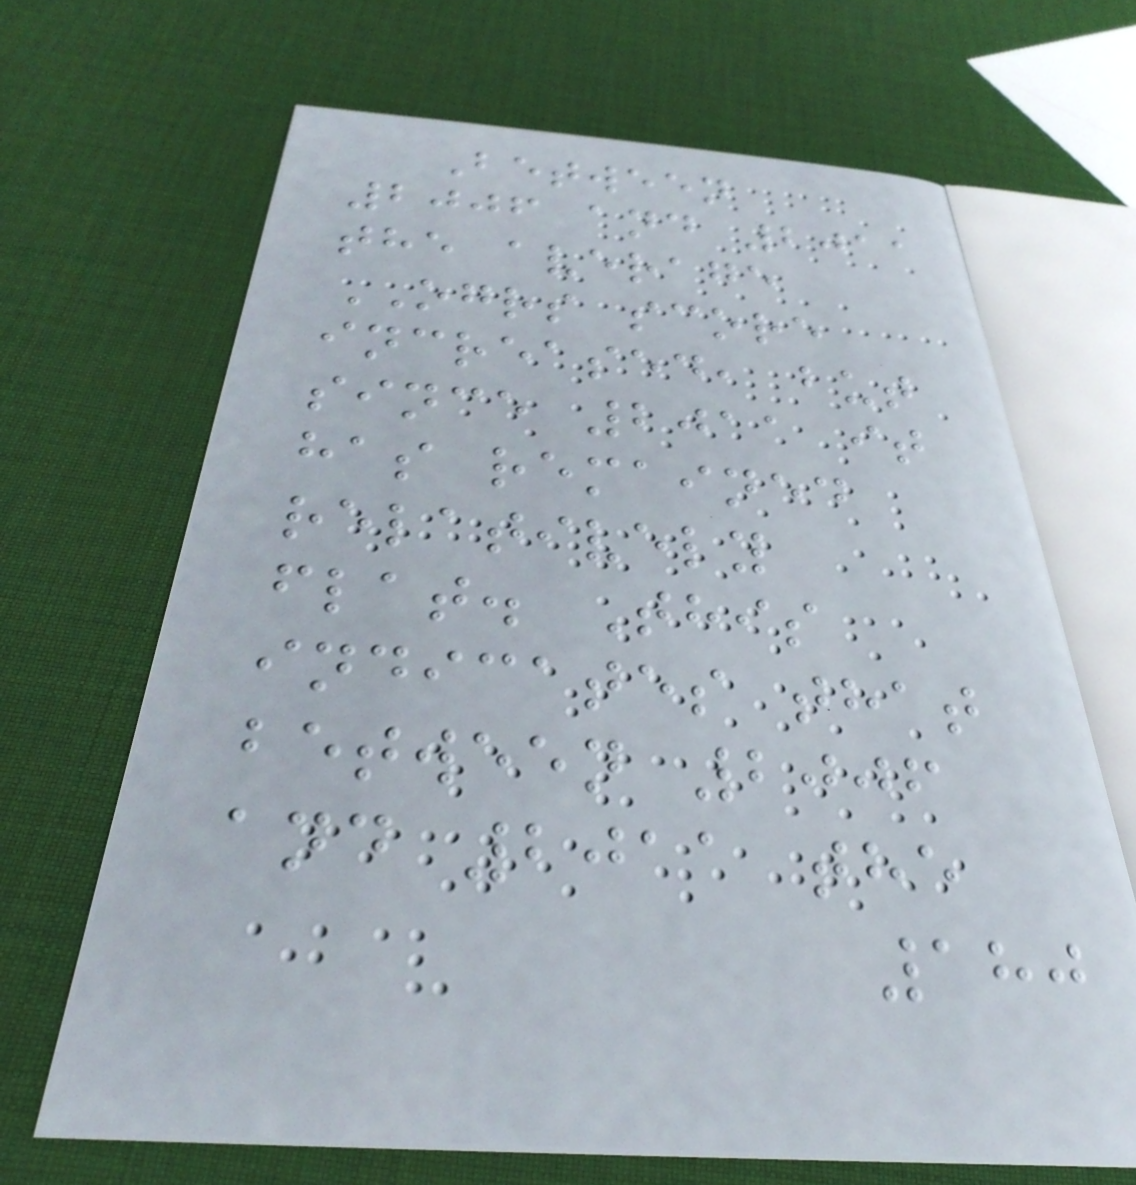Between
2006 and 2011
the average
OGRS score
increased, but
since 2011 it
has remained
relatively
flat. This
indicates that
between 2006
and 2011 the
180
